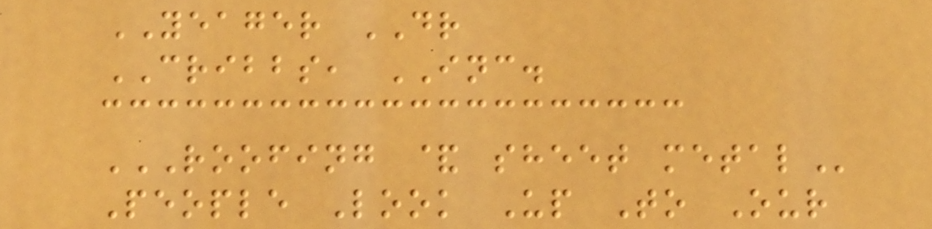YEAGER DR
CRIBBS, INC.
ROOFING & SHEET METAL
People Look Up To Our
